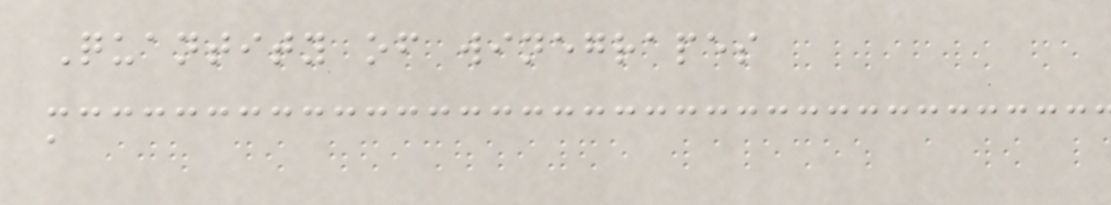Quantity of winegrapes
a
